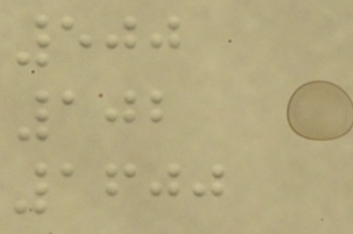500
102
1600
